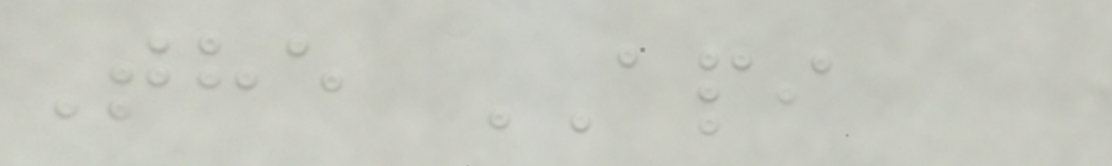The API
